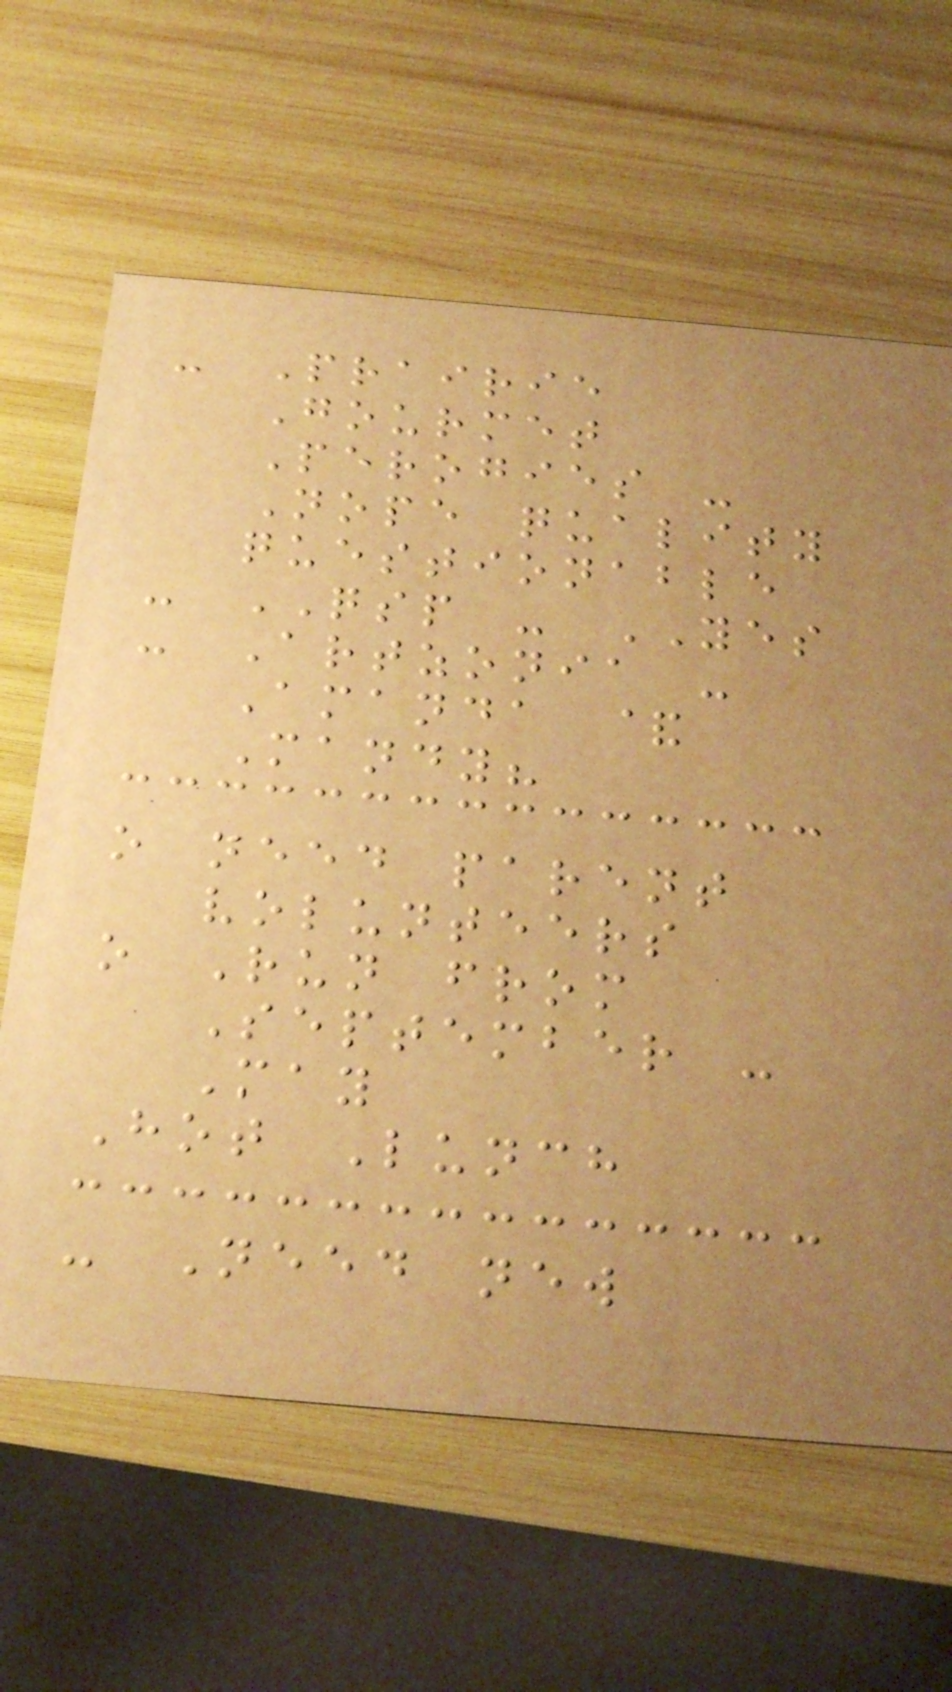- Prairie
Gourmet
Perogies -
Nope quality
questionable
- QSP - YES
- Artzonia -
Amanda &
Mandy?
o need parent
volunteers
o Run from
September -
May
Hot Lunch
- Need new
